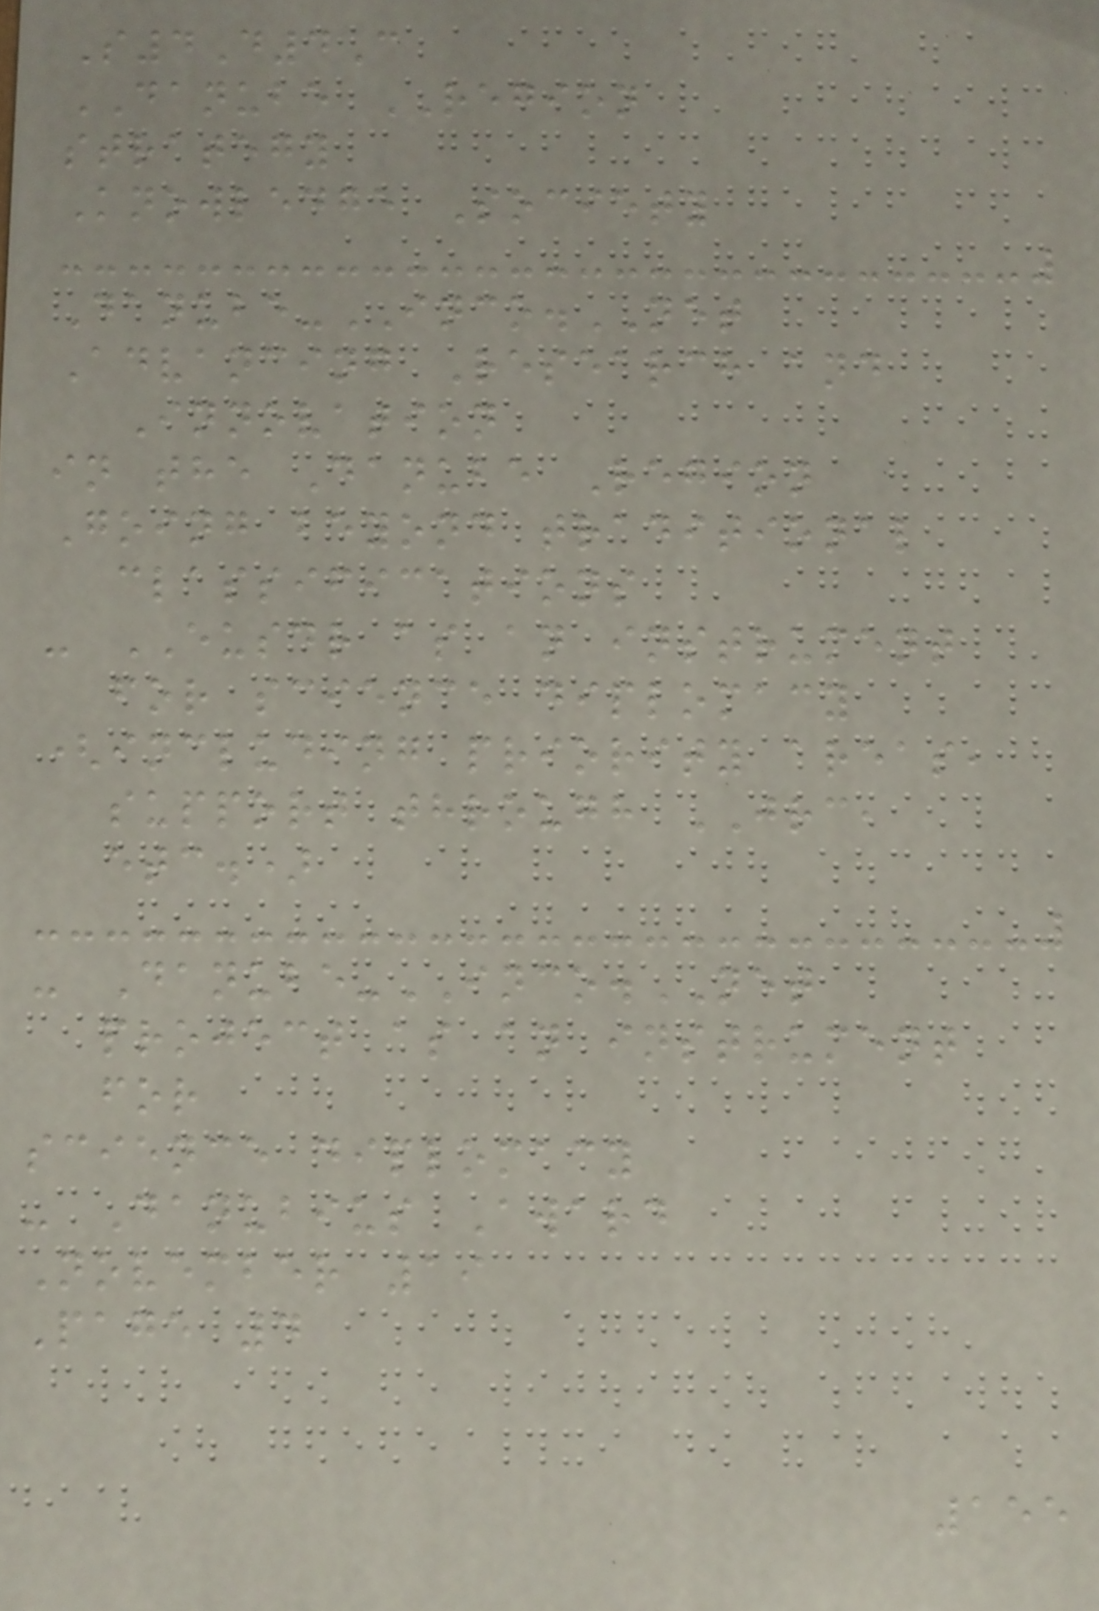S4D4C
DANUBE REGION
strategy
Knowledge Society
Danube-INCO.NET
Advancing Research and
Innovation
in the Danube Region
Going beyond traditional
classifications
- EUSDR as an instrument
for science diplomacy
(including priority areas,
support through JRC,
etc.)
- Danube-INCO.NET
project as an instrument
for
science diplomacy
- Danubius Award
November 19
Page 4
155
